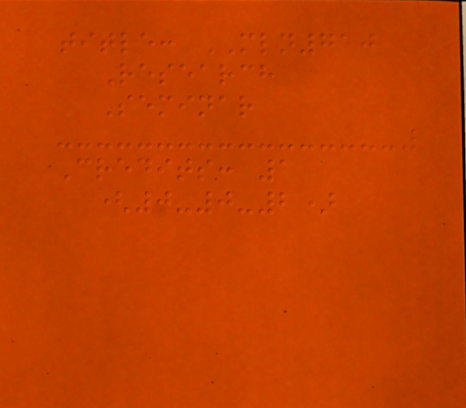title: MLN710
Research
Seminar
Credits: 1
(0-0-2)
